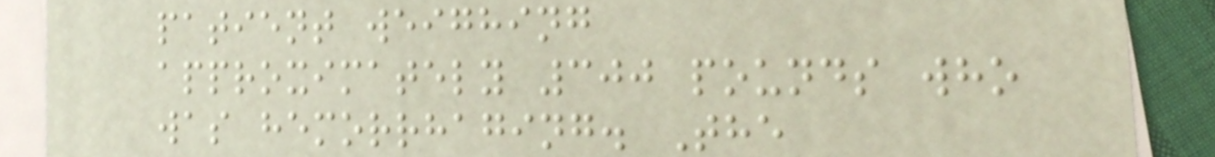patient weighing
approximately 300 pounds who
was hemorrhaging. The
